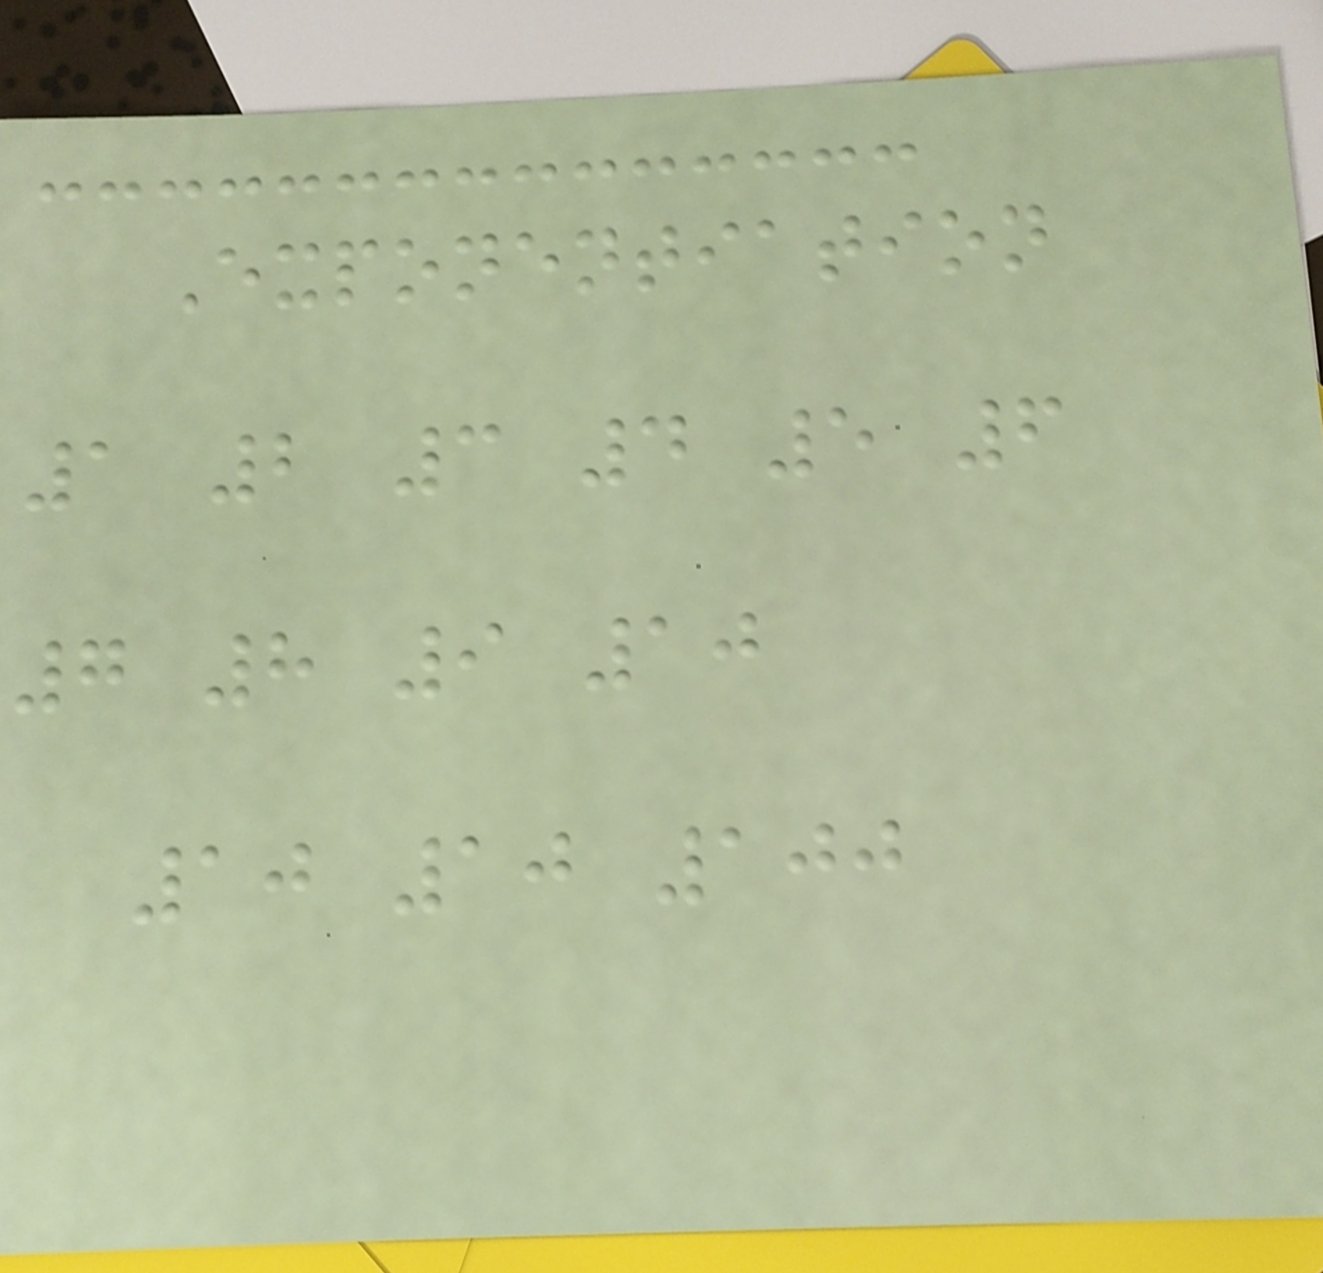Exponentiation
1 2 3 4 5 6
7 8 9 10
10 10 100
